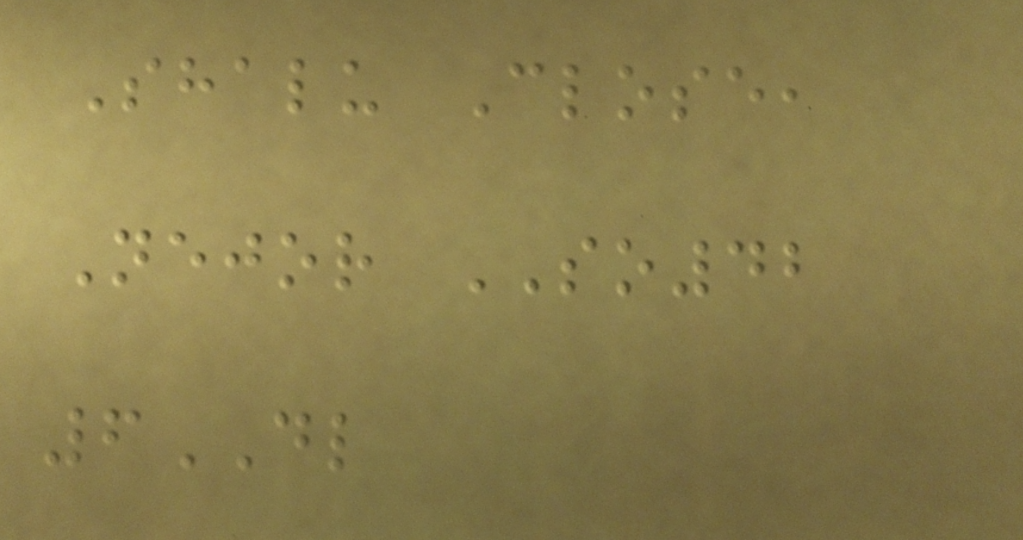Shalu Close,
Nejor SO42
6DL
